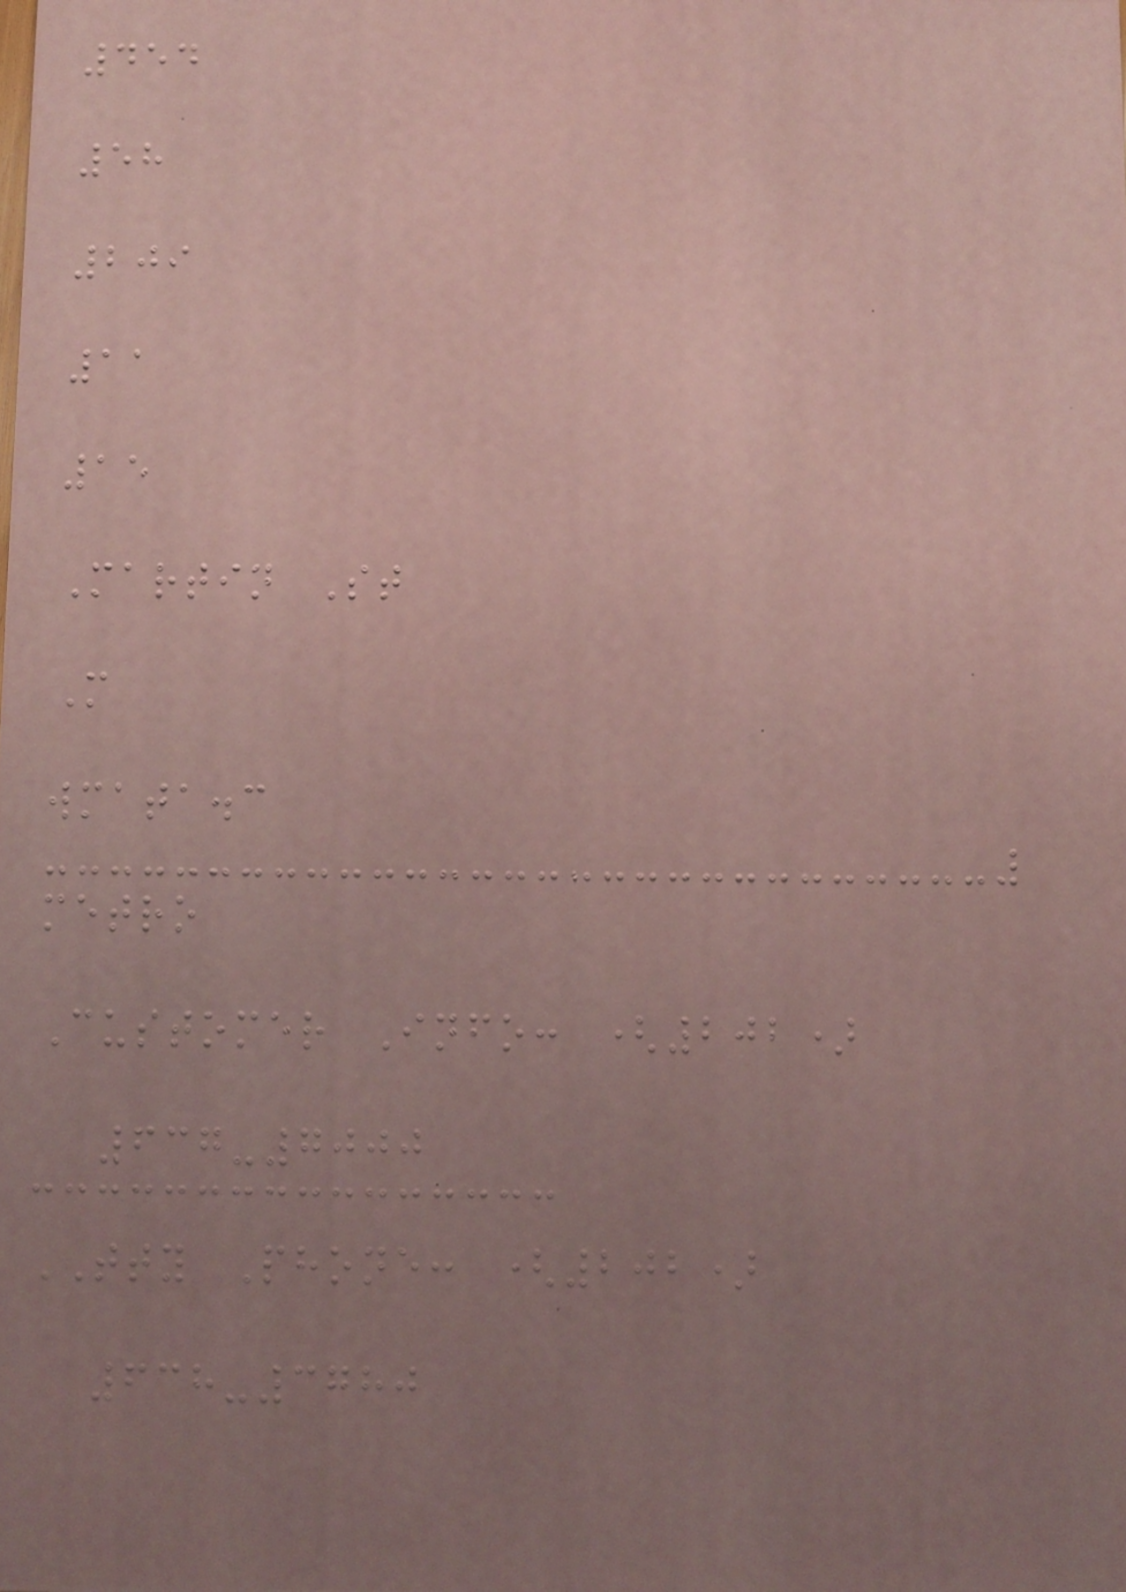454
58
209
11
15
Martin St
M
wmata.c
metro
Customer Info: (202)
637-7000
TTY Phone: (202)
638-3780
